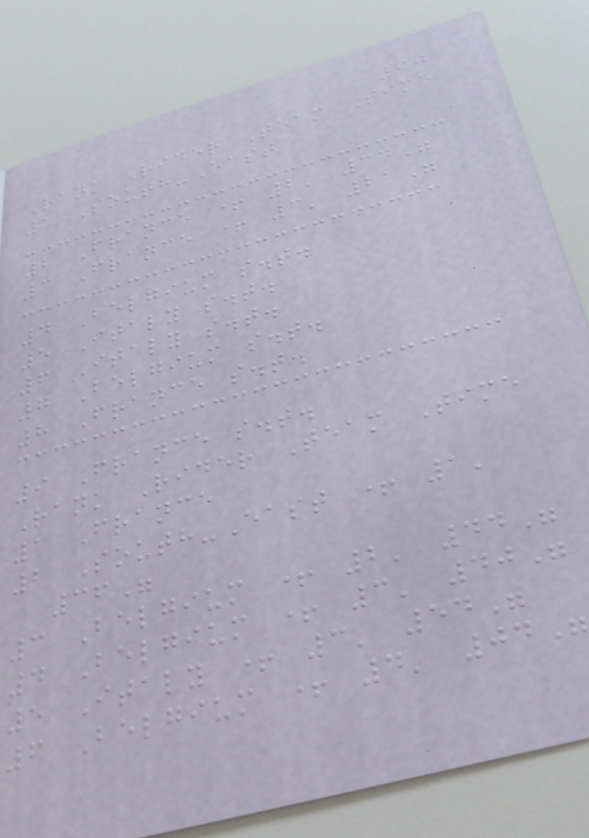90
Rank Rider Team Time
1 South-East
2 France + 2' 34"
3 France + 3' 21"
4 Belgium s.t.
5 Italy s.t.
6 Italy s.t.
7 Belgium s.t.
8 France s.t.
9 France s.t.
Rank Rider Team Time
1 France
2 South-East + 1'
36"
3 Belgium + 2' 44"
4 Belgium + 3' 40"
5 Italy + 3' 54"
6 Belgium + 4' 04"
